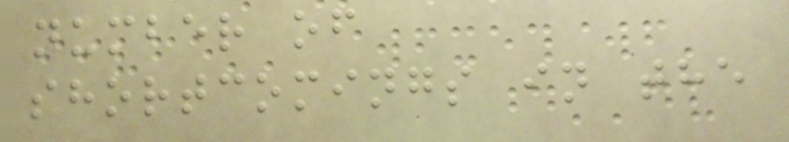number of
shortcomings in the
